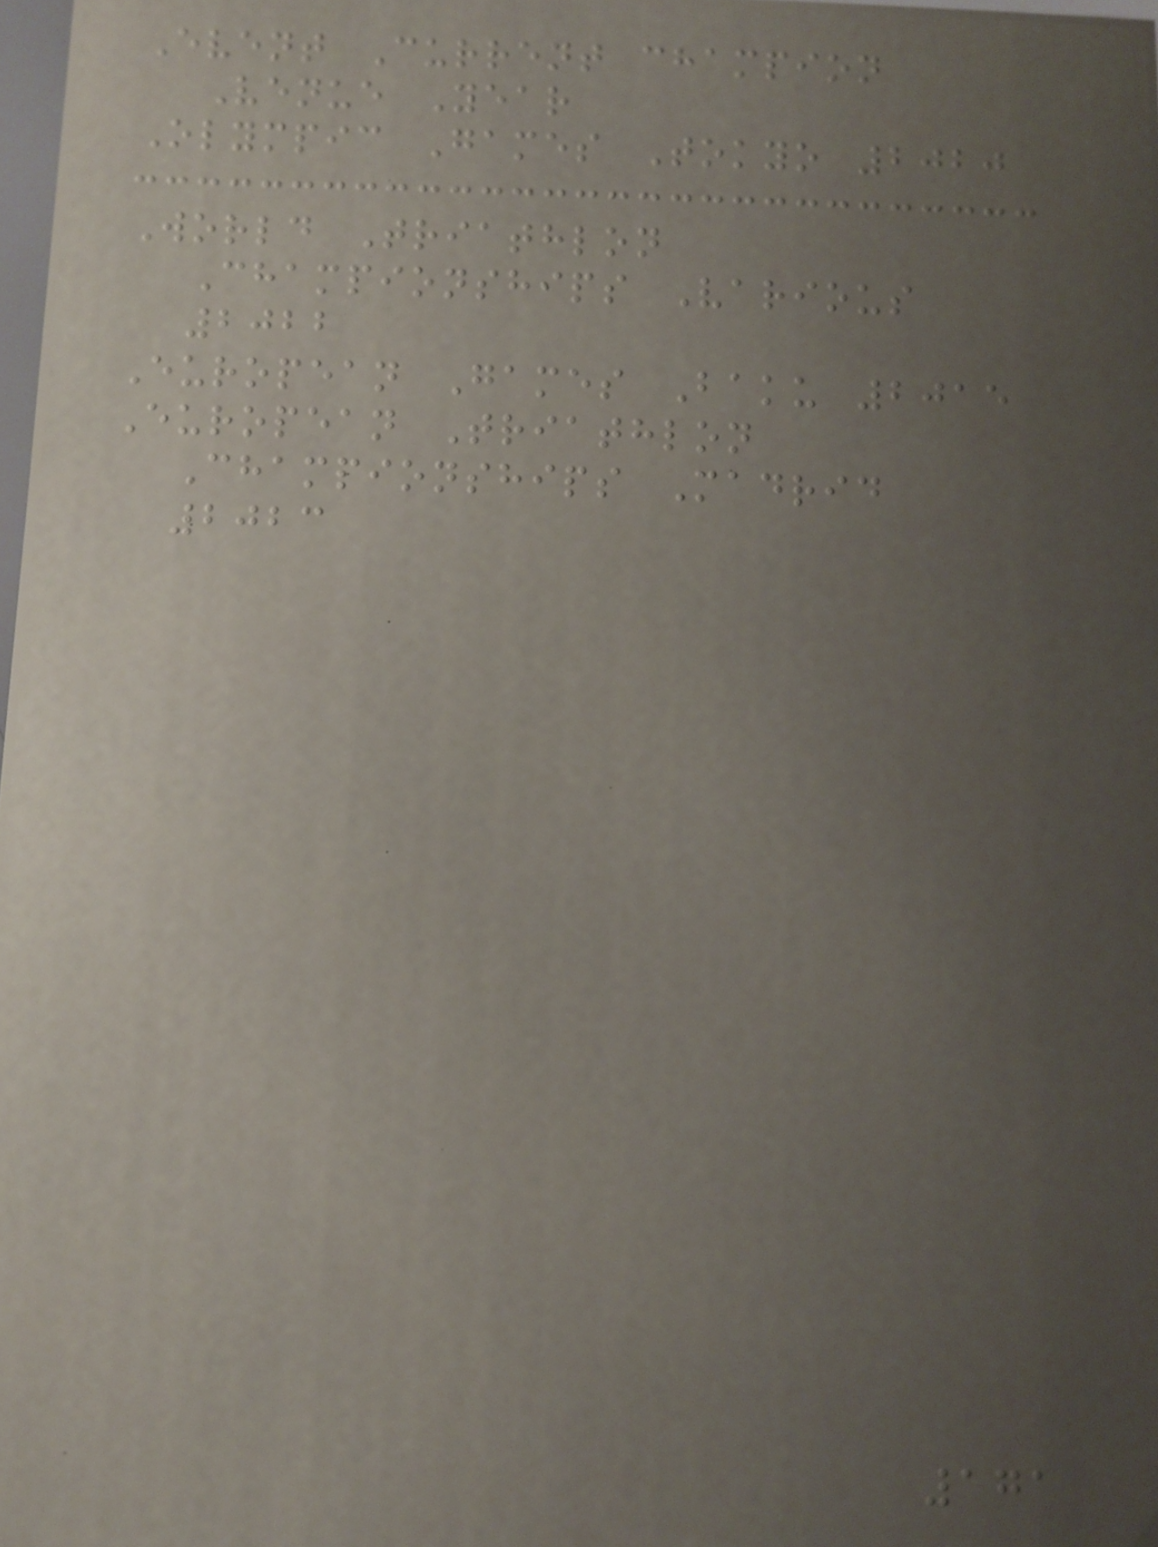Event Current champion
Venue Year
Olympic Games Tokyo 2020
World Triathlon
Championships Various
2022
European Games Baku 2015
European Triathlon
Championships Madrid
2023
171
